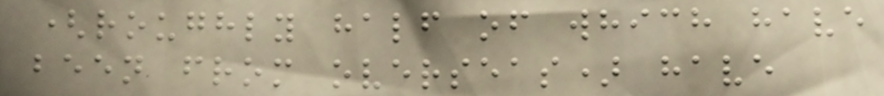(roughly half of which have
been from overseas) have
